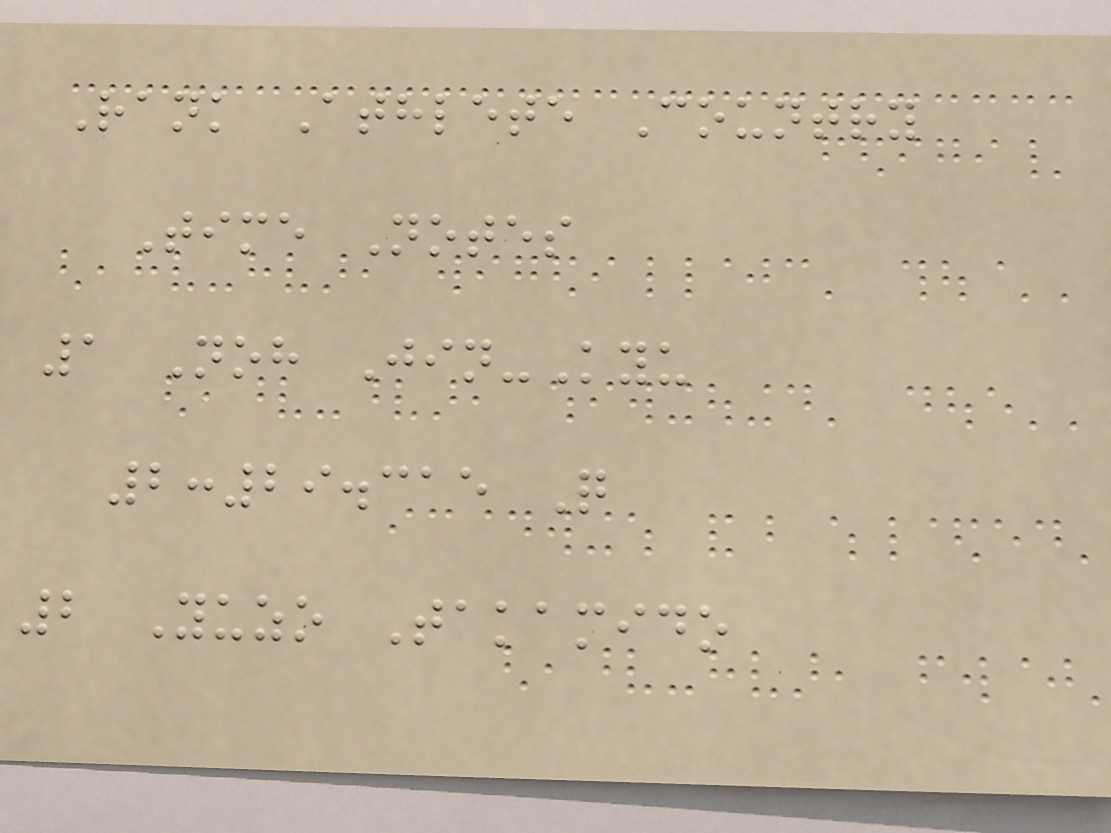Rank Athlete Country
Time Notes
1 Noh Jin-Kyu
2:29.315 Q
2 Yuzo Takamido
